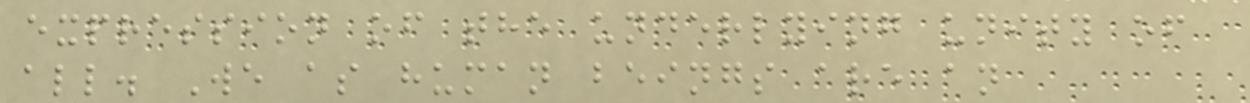expression of the underlying unity of
all. We as human beings are an
